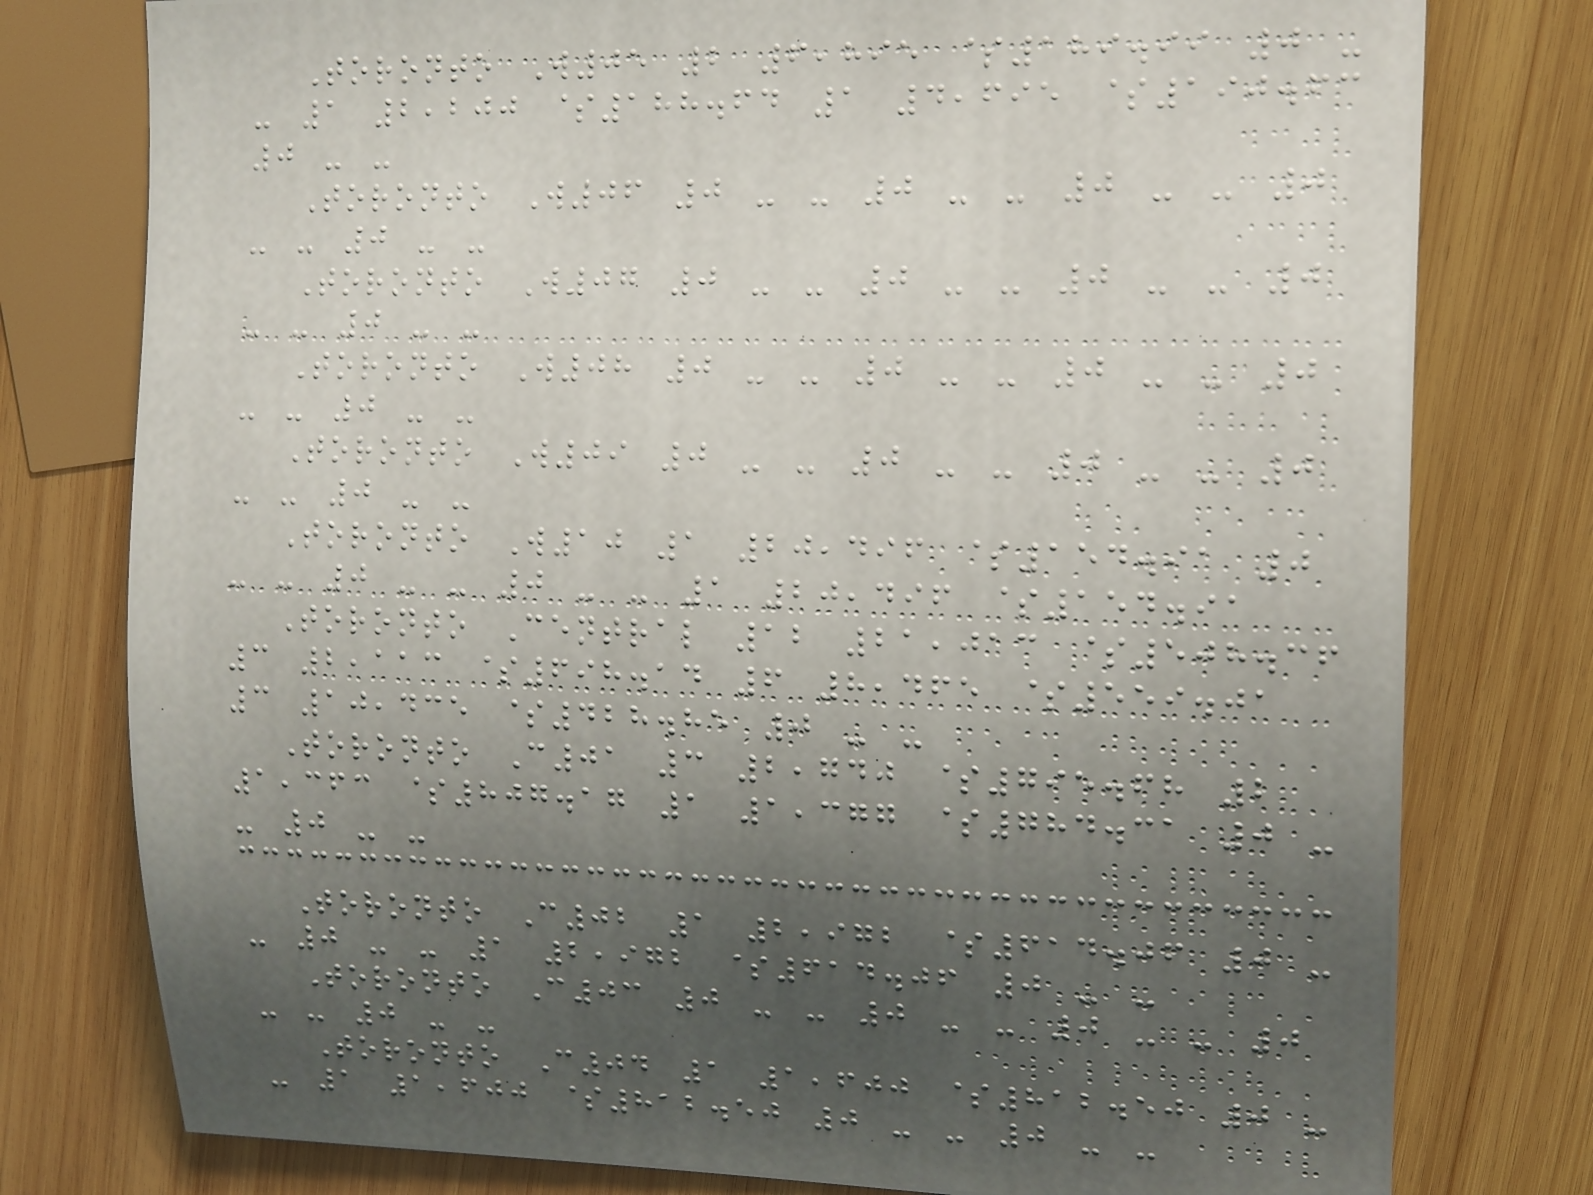Toronto W05 2 6,895 $189.99 0 -
- 1 2,200 $188.64 1 4,695 $190.63
0 - -
Toronto W06 0 - - 0 - - 0 - - 0
- - 0 - -
Toronto W07 0 - - 0 - - 0 - - 0
- - 0 - -
Toronto W08 0 - - 0 - - 0 - - 0
- - 0 - -
Toronto W09 0 - - 0 - - 0 - - 0
- - 0 - -
Toronto W10 1 20,496 $154.91 0
- - 0 - - 0 - - 1 20,496 $154.91
Toronto Central 12 21,013 $508.36
3 2,113 $698.14 6 8,465 $559.01
3 10,435 $428.85 0 - -
Toronto C01 3 2,740 $795.68 2
1,363 $807.17 1 1,377 $784.31 0 -
- 0 - -
Toronto C02 1 2,972 $614.06 0 -
- 0 - - 1 2,972 $614.06 0 - -
Toronto C03 0 - - 0 - - 0 - - 0
- - 0 - -
Toronto C04 1 1,600 $812.50 0 -
- 1 1,600 $812.50 0 - - 0 - -
